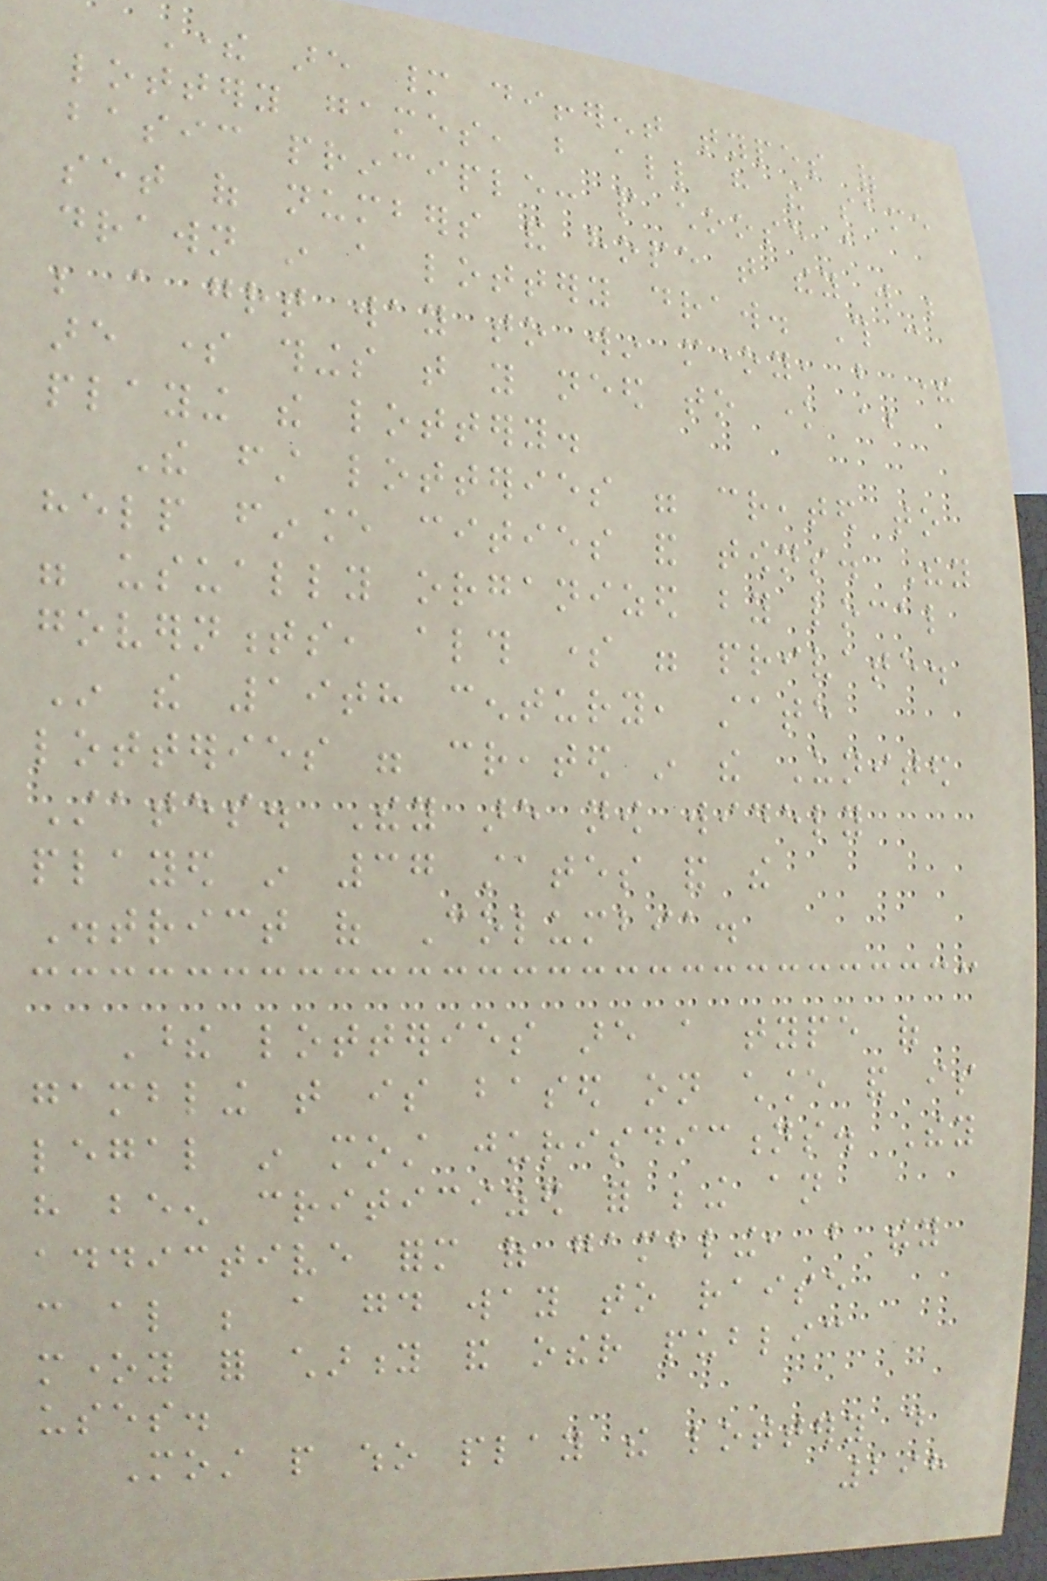There are many different types of
lottery games, but all have the same
basic principle: people choose a
set of numbers and hope that they will be
drawn in a lottery draw. This can
be a great way to win money, but there
are some things that you need to know about
playing the lottery.
The first lotteries were created to
help finance cities and towns. They
were usually organized by local
governments, although some were private.
In the 19th century, state
lotteries were created in the United
States. They are now widely
played in 37 states and the
District of Columbia.
These lotteries are a type of
gambling that is based on chance and is
legal in most jurisdictions. They
have been criticized for being an
addictive form of gambling, but they
can also be a good way to raise
money for charity and other public
uses.
Most people who play the lottery do
298
